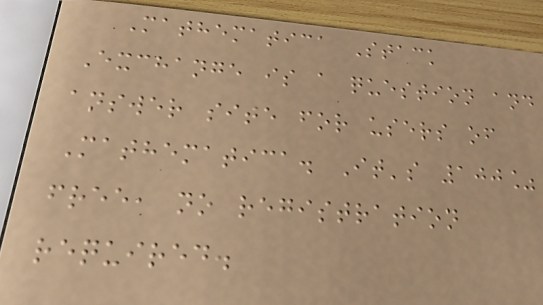Mathematica Stack
Exchange is a question and
answer site for users of
Mathematica. It's 100%
free, no registration
required.
